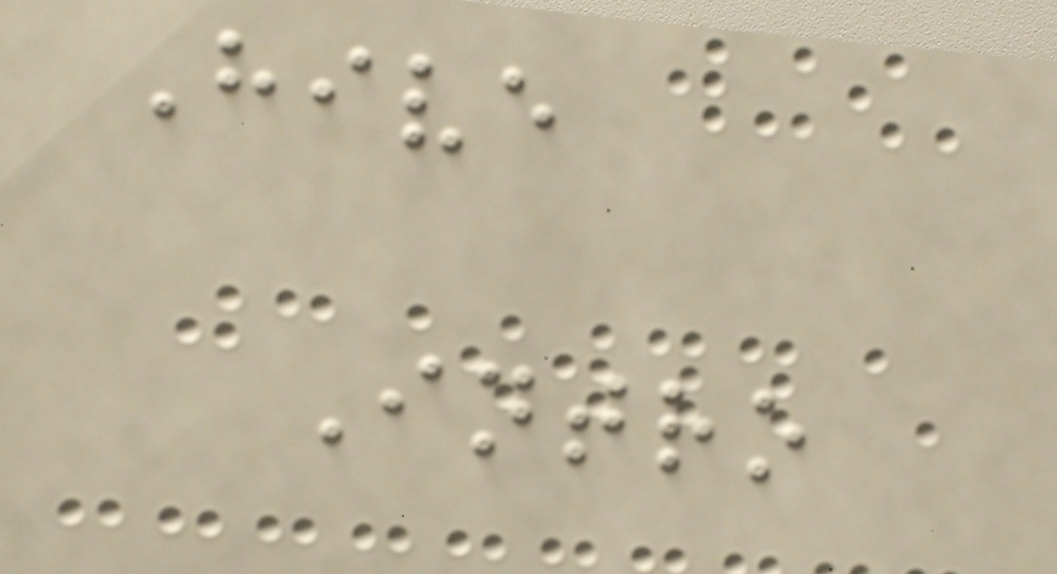Hive
Intro
